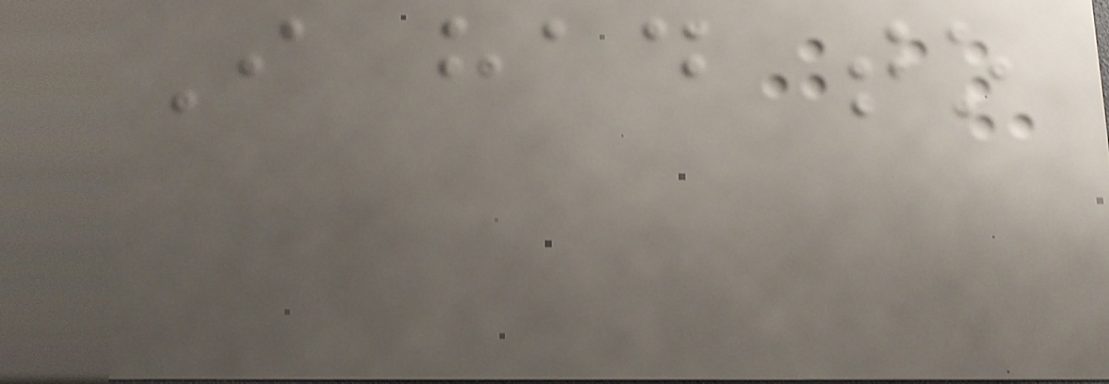I had to
